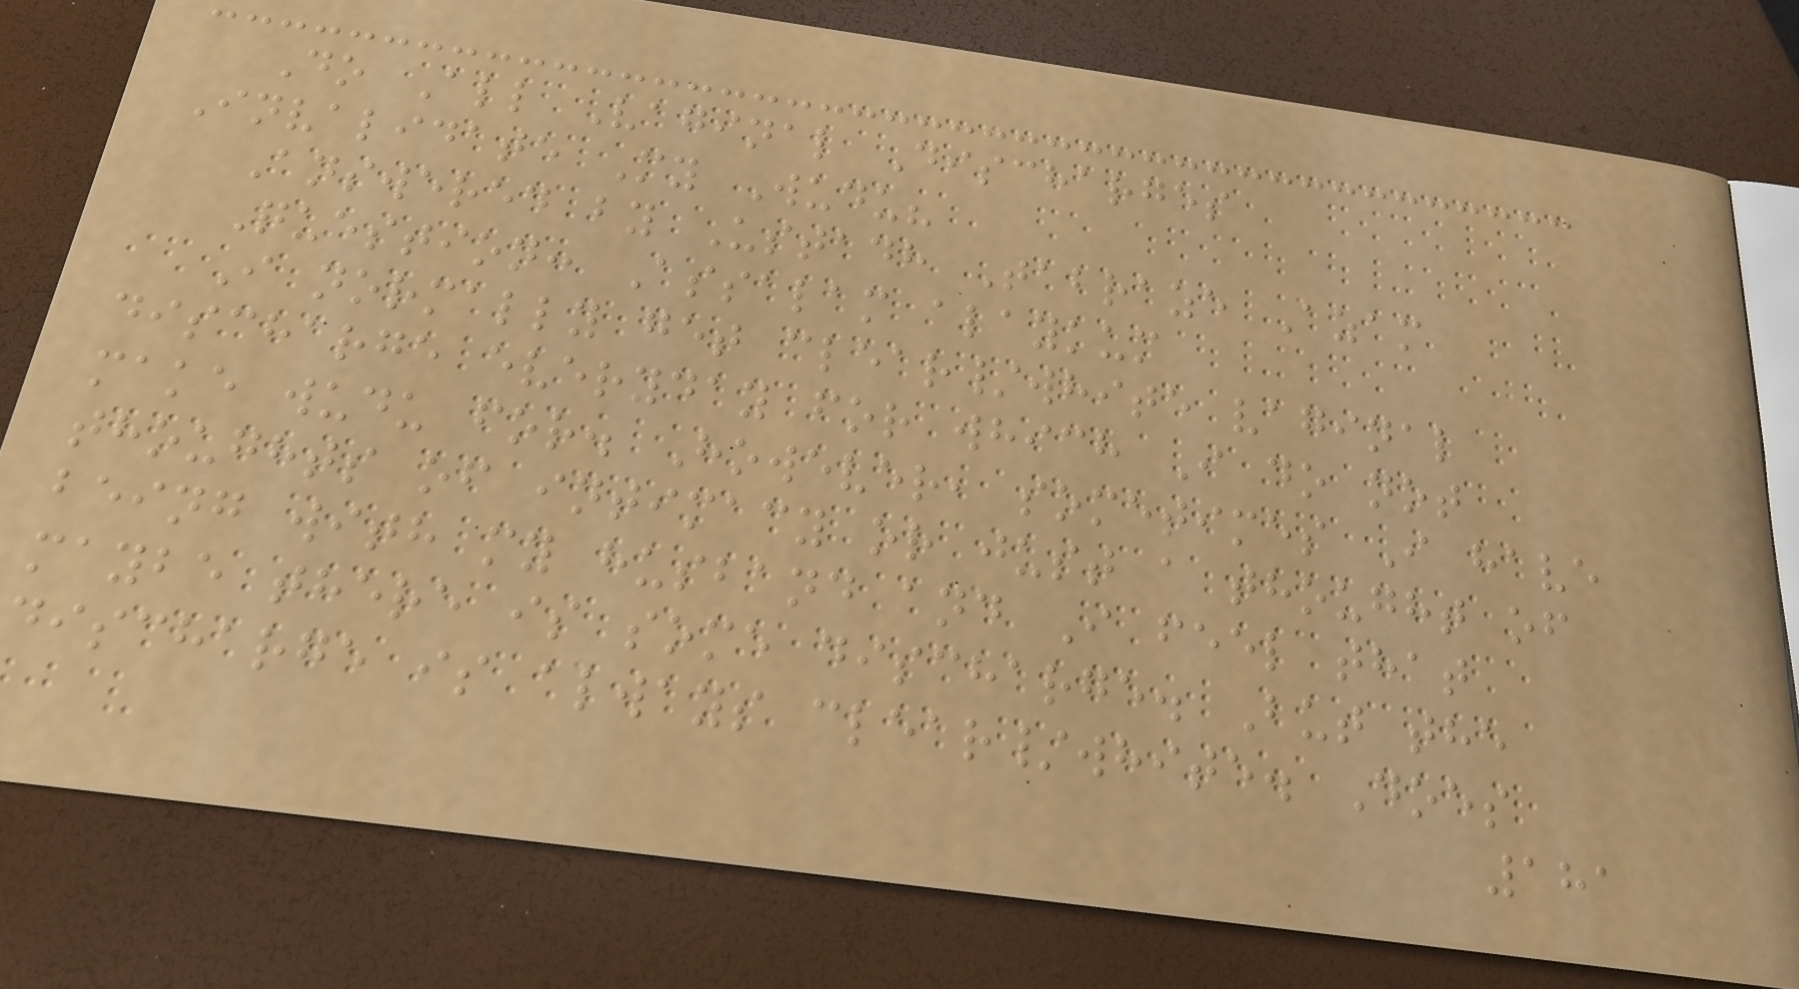Do All Vaginal Discharges
Invalidate My Wudu?
Answered by Ustadh Tabraze Azam
Question: Assalam alaykum
I normally get clear/white vaginal
discharge everyday for which I do not
make wudu for. However, sometimes I have
thoughts of intimacy or just a thought of
being with my husband and I feel that
maybe there is some discharge. But the
discharge is always clear/white. Does
181
